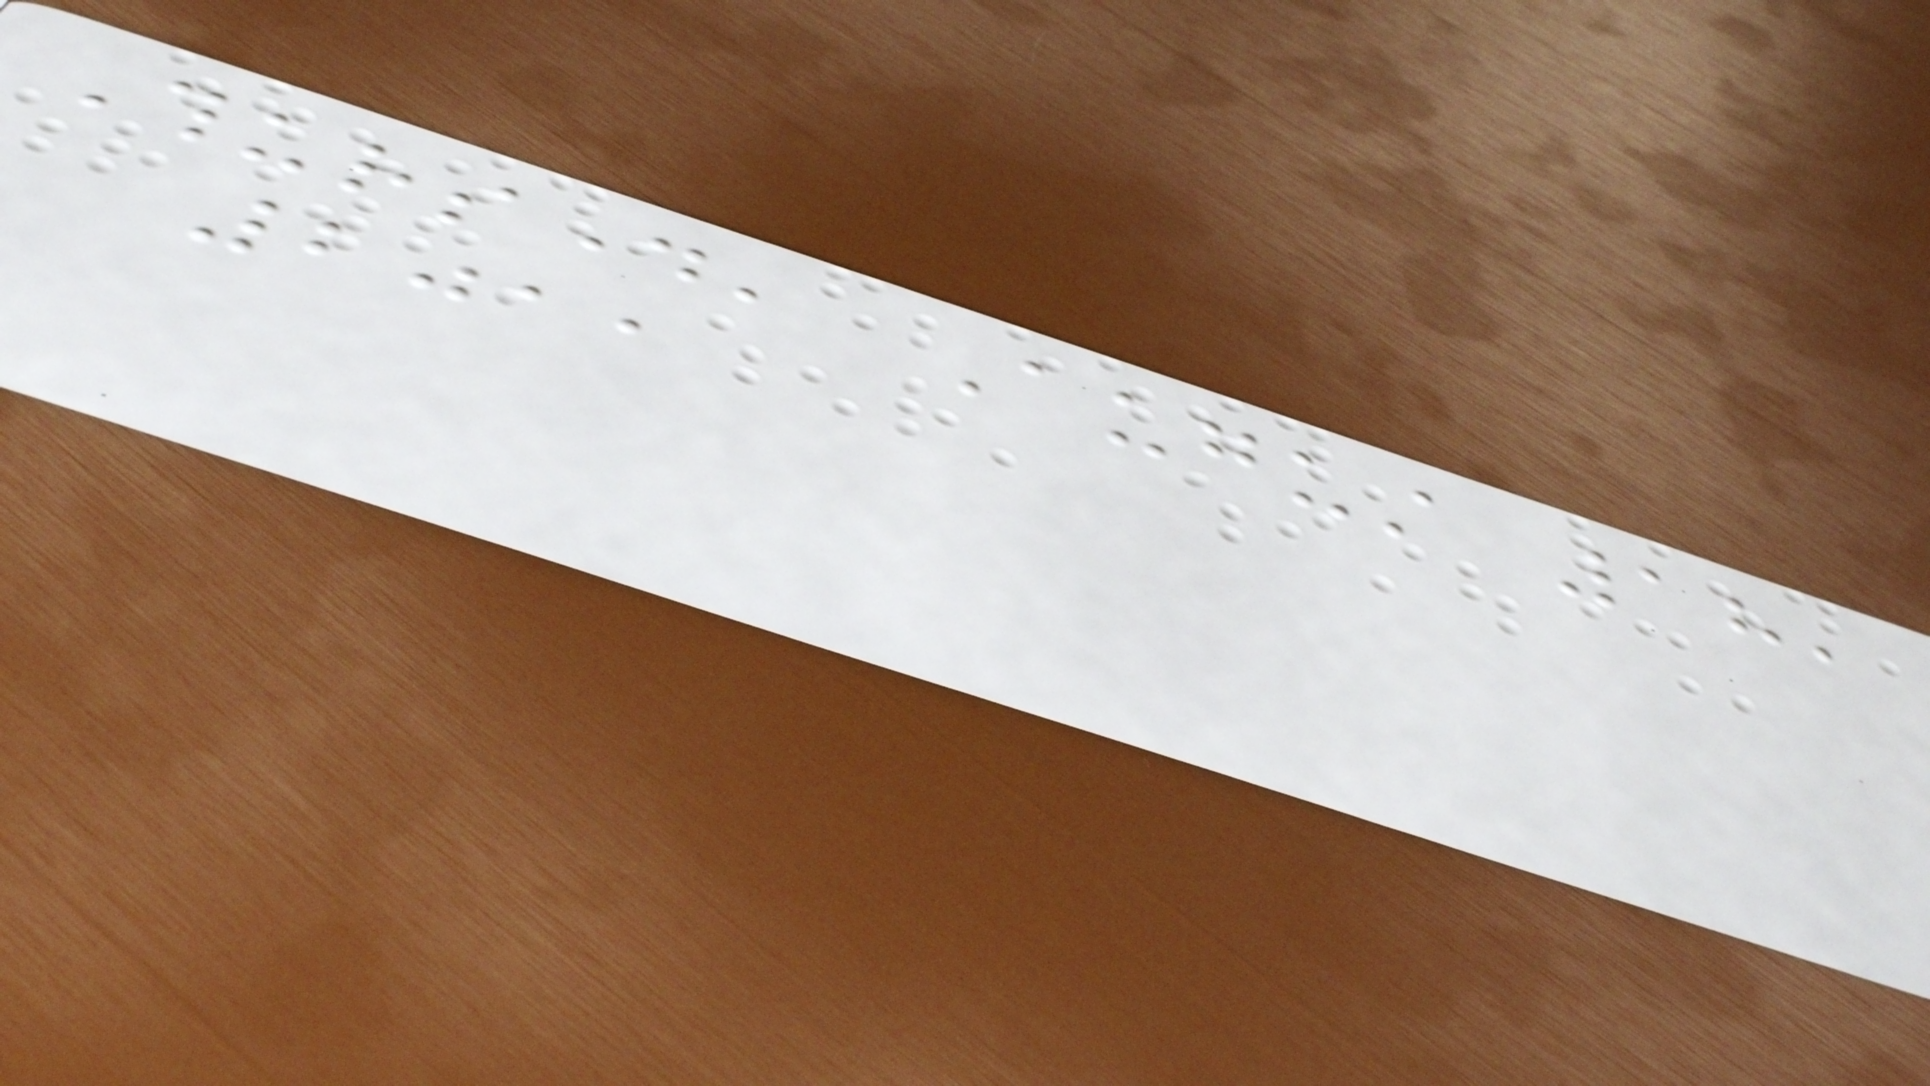Thursday, August 18,
2011
